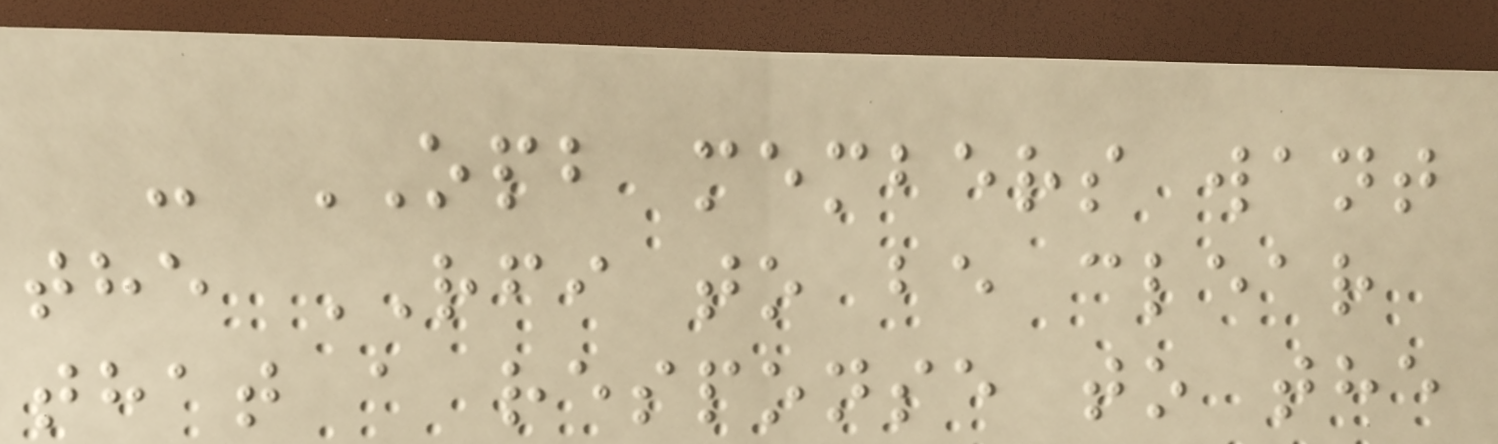- OPB members want
the RFI to be clear
that a response to the
